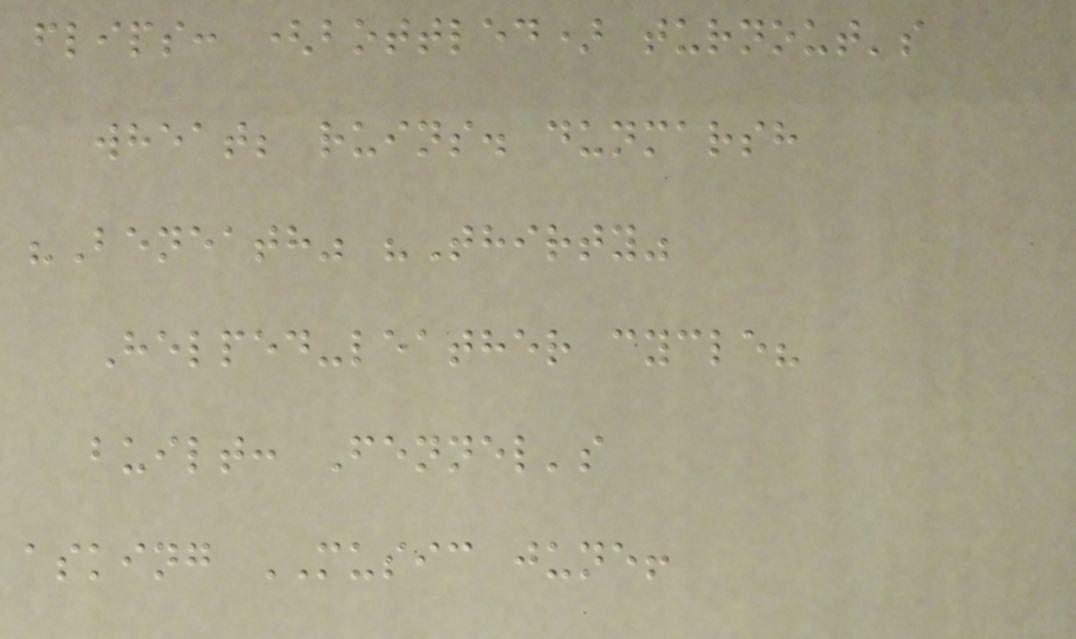flips: (bottled) turnout's
wheat; ruins. dunmarsh
"Beneath" "Thirty"
Helped-leather cycle?
built: Fennel's
asking MUSIC june!
